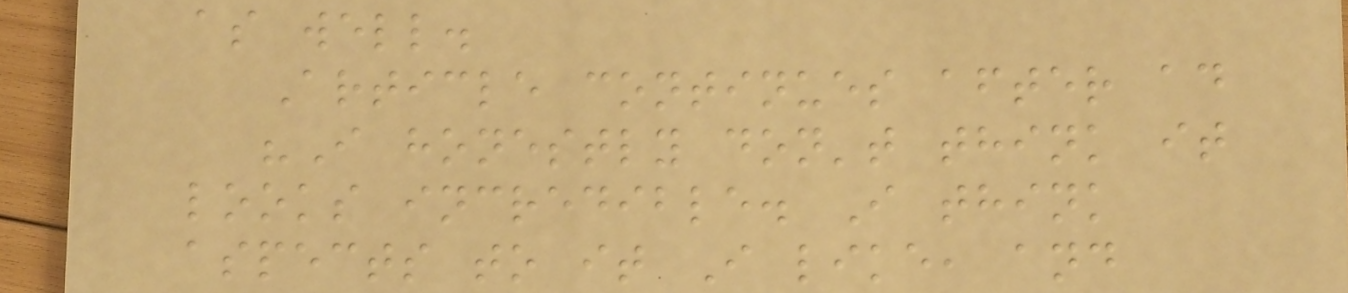as well.
Article continues after ad
"I honestly don't think it
looks incredible. I think
aspects to it I like, and
